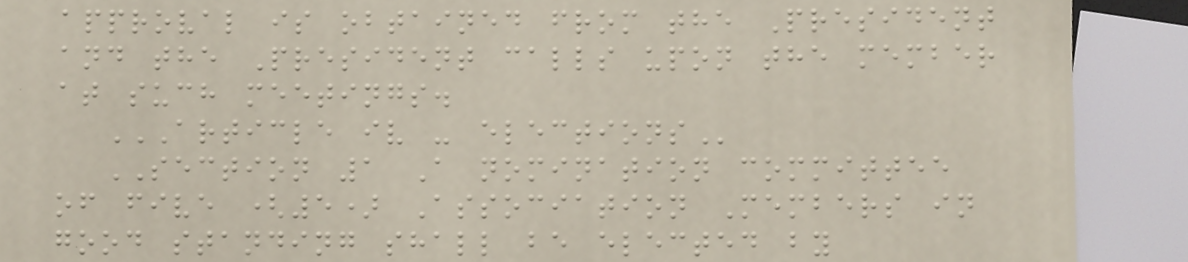approval is obtained from the President
and the President calls upon the member
at such meetings.
ARTICLE IV - ELECTIONS
SECTION 1 A nomination committee
of five (5) Association Members in
good standing shall be elected by
